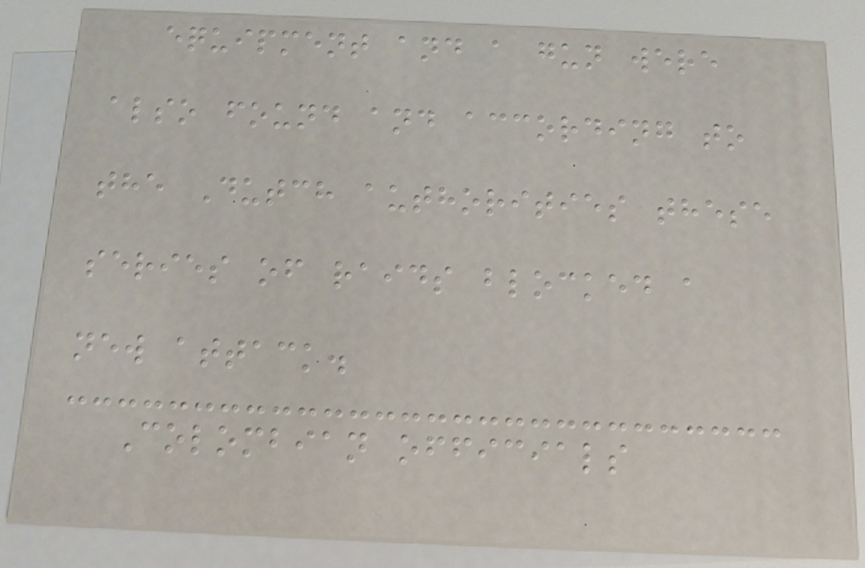equipment and a gun were
also found and according to
the Dutch authorities these
series of raids blocked a
new attack.
Colombian officials
